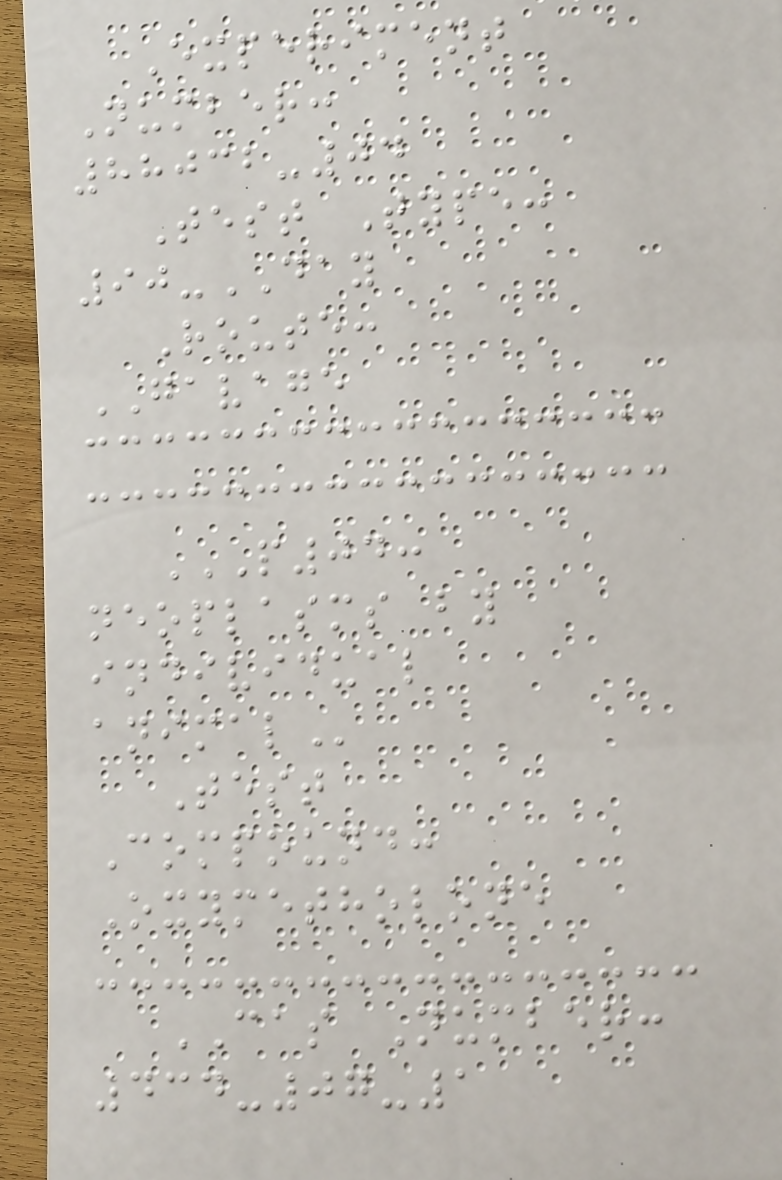Experiment
Number:
88032-04
Test Type:
90-DAY
Route:
GAVAGE
P04:
NEOPLASMS BY
INDIVIDUAL
ANIMAL
Test
Compound:
Oxymetholone
CAS Number:
434-07-1
